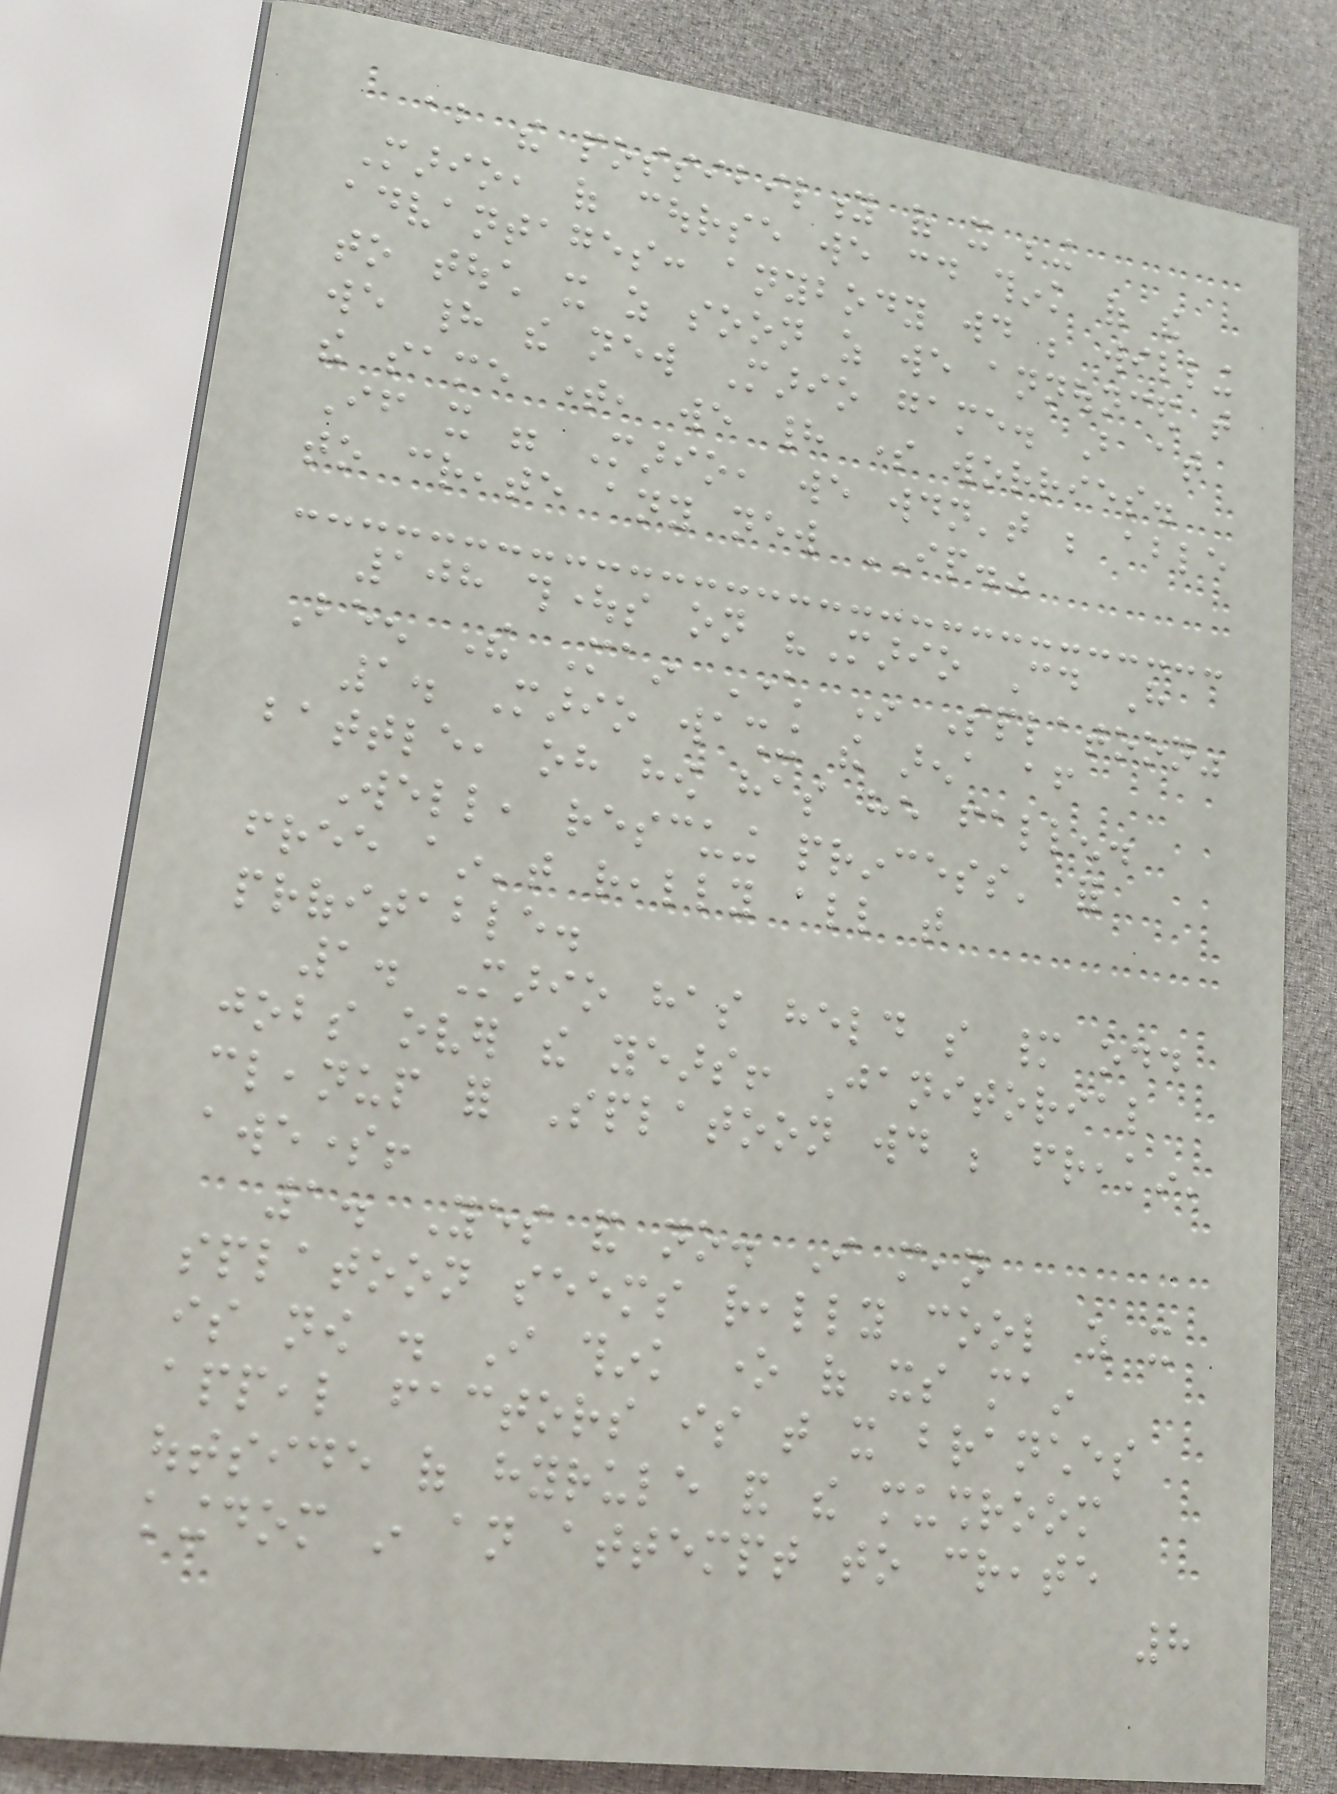about the possibility of it being
Mario, of course we could think of the
advantages: anybody would be willing
to touch it as soon as we announced that
we had the new Mario game. But at
the same time, we had some worries.
If it were Mario, we wouldn't be able
to create any new IP."
108 thoughts on "Mario Could Have
Been The Main Character In Splatoon"
1. Mario washing the arena after
battle, oh how has he fallen.
Well, rescuing princess' for
free ain't really all that
profitable.
1. Mario has held so many odd
jobs over the years! Janitorial
cleanup for Splatoon would be freakin'
awesome!
1. Yes and no. I mean
splatoon seems really cool as it
is now . I think one of its main
appeal factors is that it branches
outside of hyrule and the mushroom
kingdom in an attempt to create
8
